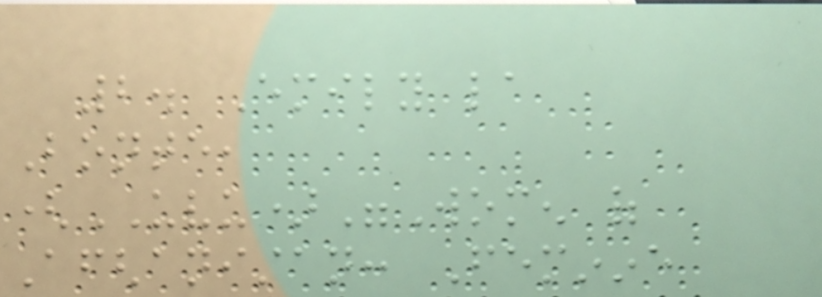2. Emily la
Bonte,
(UVU)"Women of
Afghanistan: Feminine
